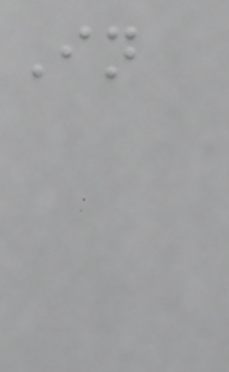In
